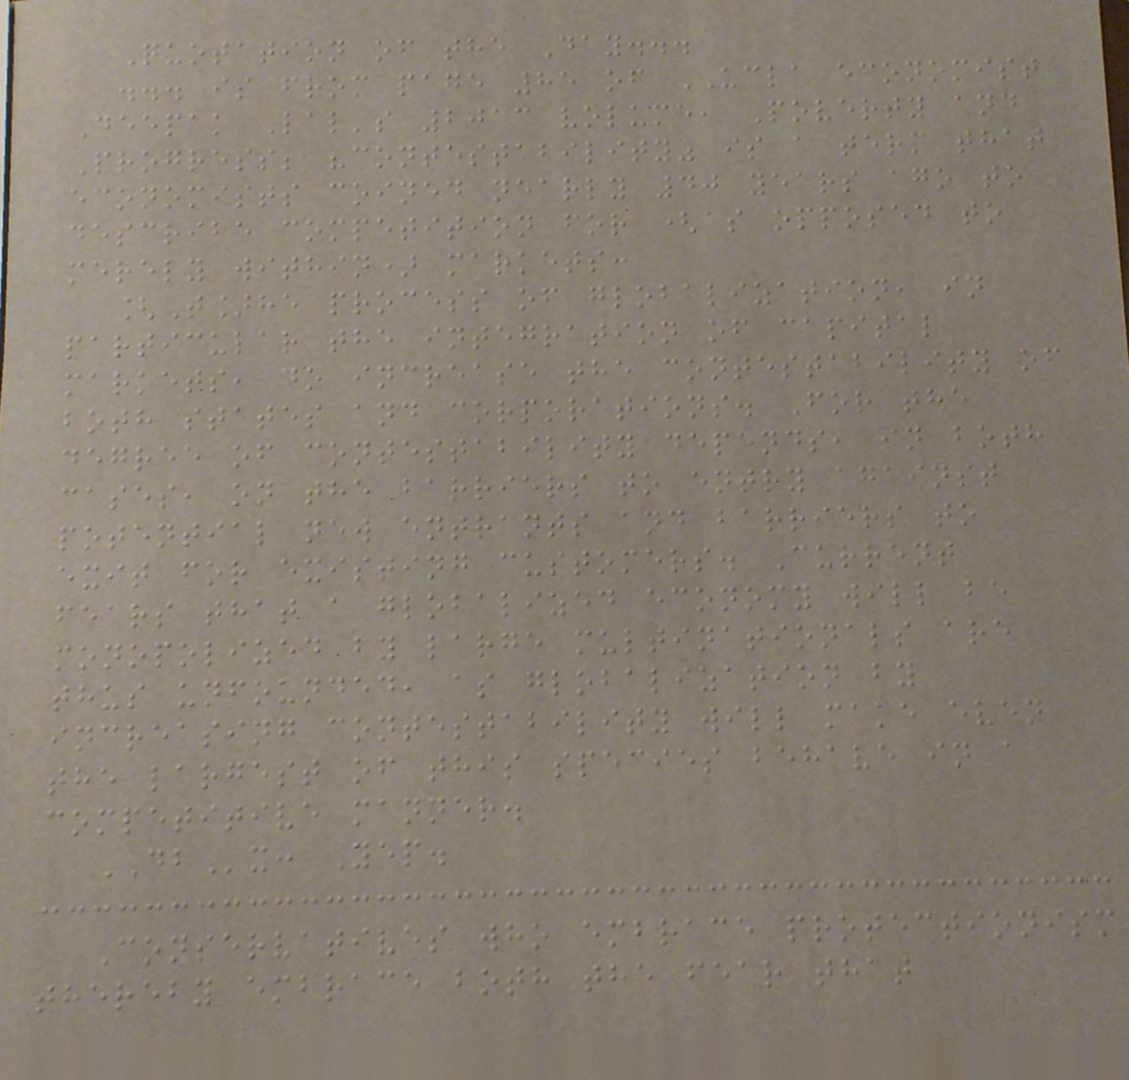Quotation of the Day...
... is from page 85 of UCLA economist
Deepak Lal's 2013 volume, Poverty and
Progress; "contestability" is a term that
economists coined nearly 40 years ago to
describe competition for (as opposed to
merely within) markets:
[T]he process of globalization, in
particular the integration of capital
markets, do increase the contestability of
both states and corporations. For the
degree of contestability depends, in both
cases, on the barriers to entry against
potential new entrants and barriers to
exit for existing customers. Current
fears that a globalized economy will be
monopolized by large multinationals are
thus unfounded, as globalization by
increasing contestability will make even
the largest of this species behave in a
competitive manner.
DBx: Yep.
Conservatives who embrace protectionism
thereby embrace both the fear that
